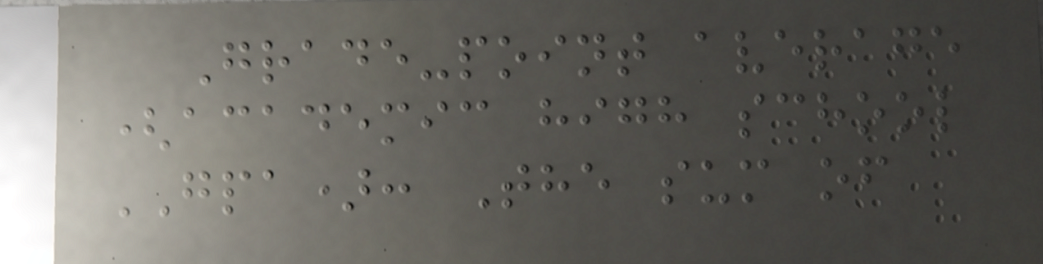Grade-point average
(academic high school
GPA): The sum of
